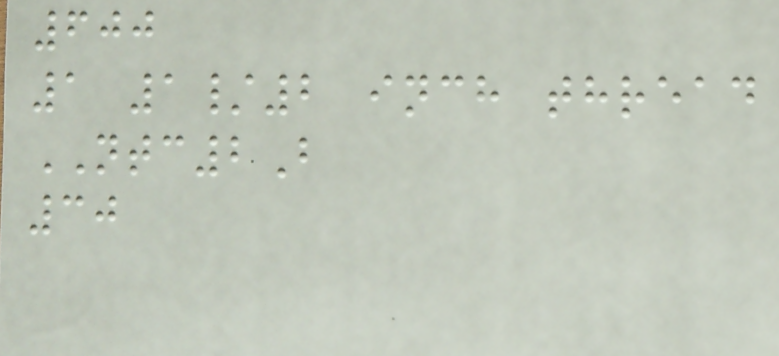600
1 1/2 inch thread
NTC2B
30
